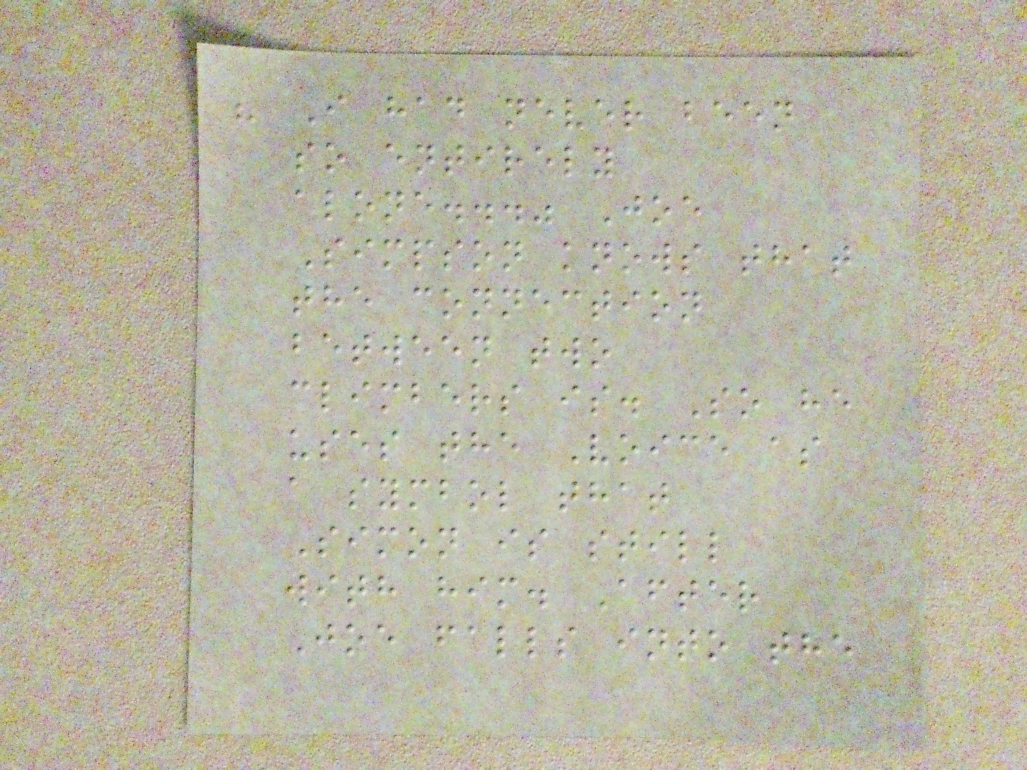" I had never been
so entirely
alone..." Joe
Simpson knows that
the connection
between two
climbers is. So he
uses the Voice as
a symbol that
Simon is still
with him. After
Joe falls into the
